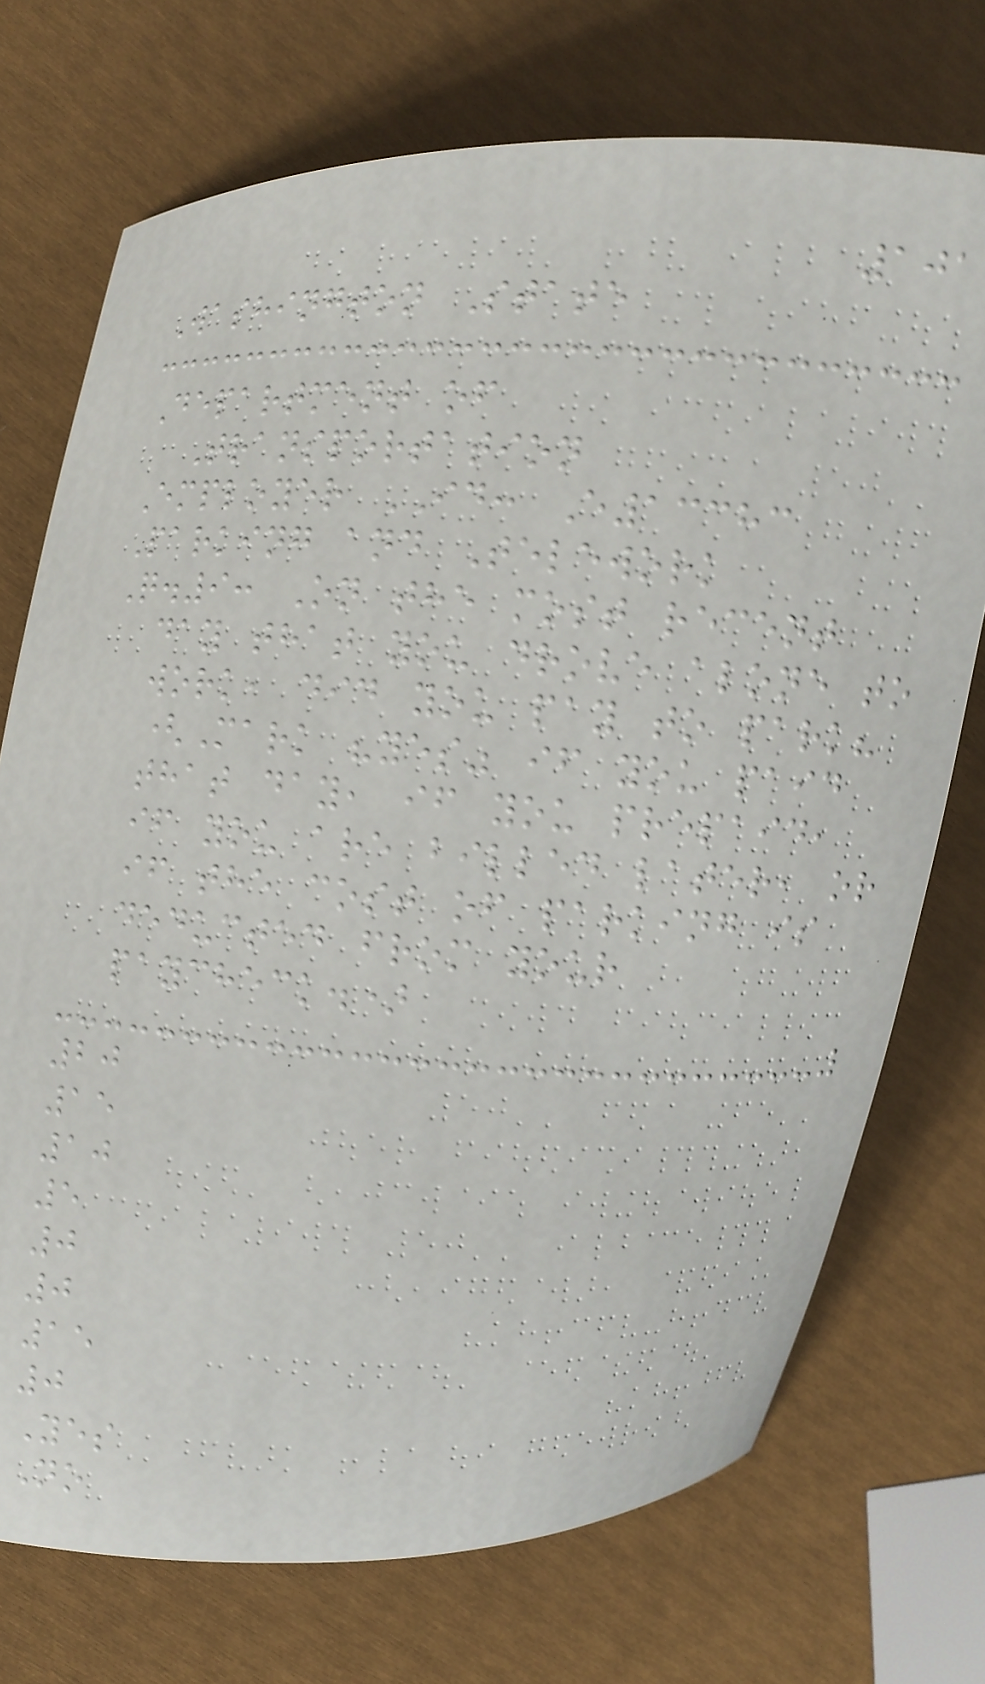101
Washington State
Department of
Transportation
Employer ID: E13383
Parking and Telework
Q.9: On the most recent
day that you drove alone to
work, did you pay to park?
(Mark "yes" if you paid
that day, if you prepaid,
if you are billed later, or
if the cost of parking is
deducted from your
paycheck.)
20
15
10
5
0
0
15
0
Yes
No
